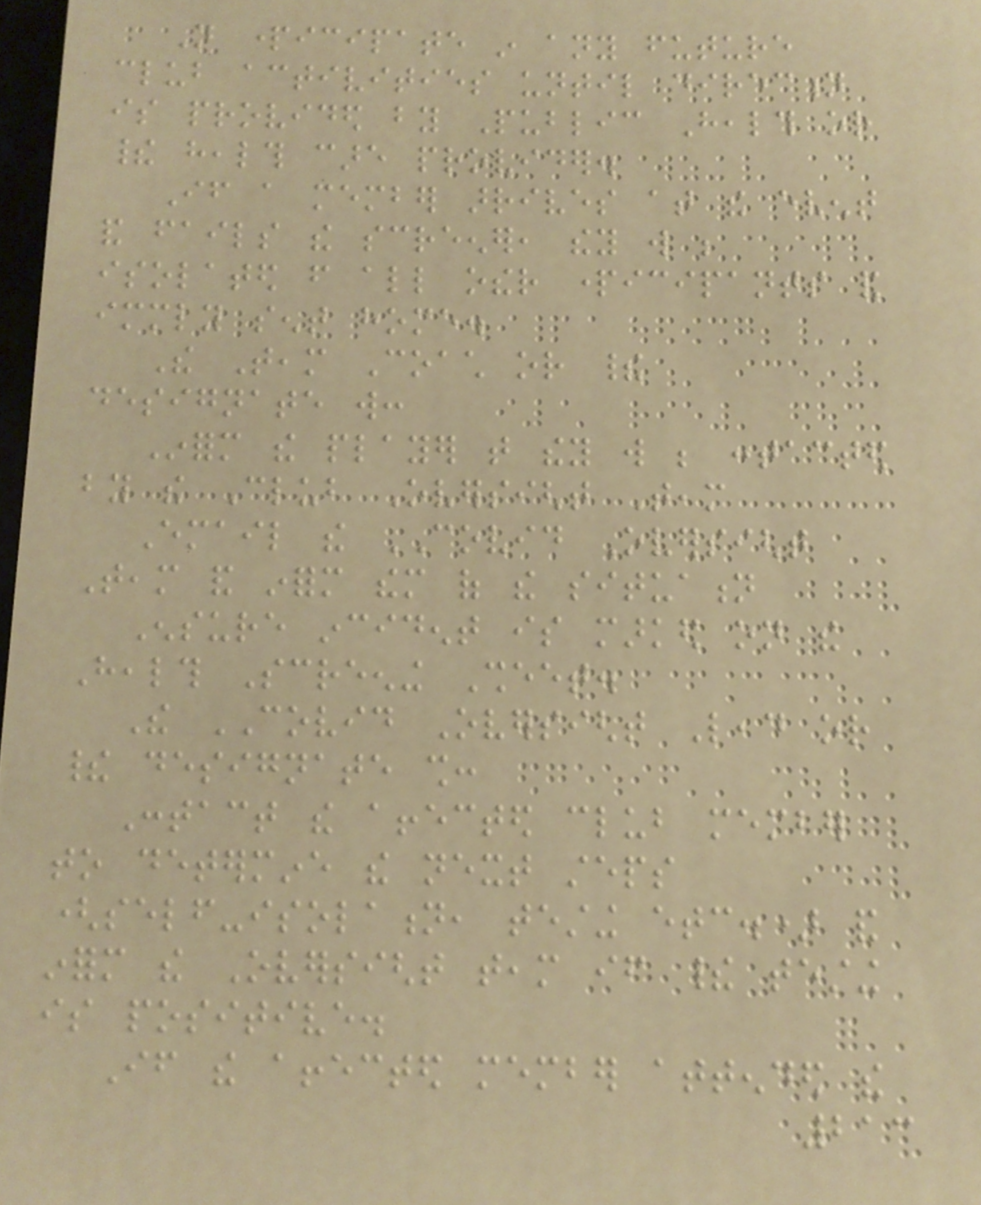Not participate in any future
club activities until direction
is provided by Public Health or
their health care provider.
If a member arrives at the event
and fails the screener, they will be
isolated from all other participants and
immediately sent home.
The Team Coach or their
designate will:
Inform the player that they will be contacted
by the Club Oversight Team
Email the COVID Oversight
Team and inform them of the situation
Ensure incident is marked on the
Health Screening Sheet.
The COVID Oversight Lead or
their designate shall:
Contact the affected club member
to determine the next steps
(self-isolation, testing etc.) and
inform the Oversight team if their testing
is positive.
If the affected member attended the
213
